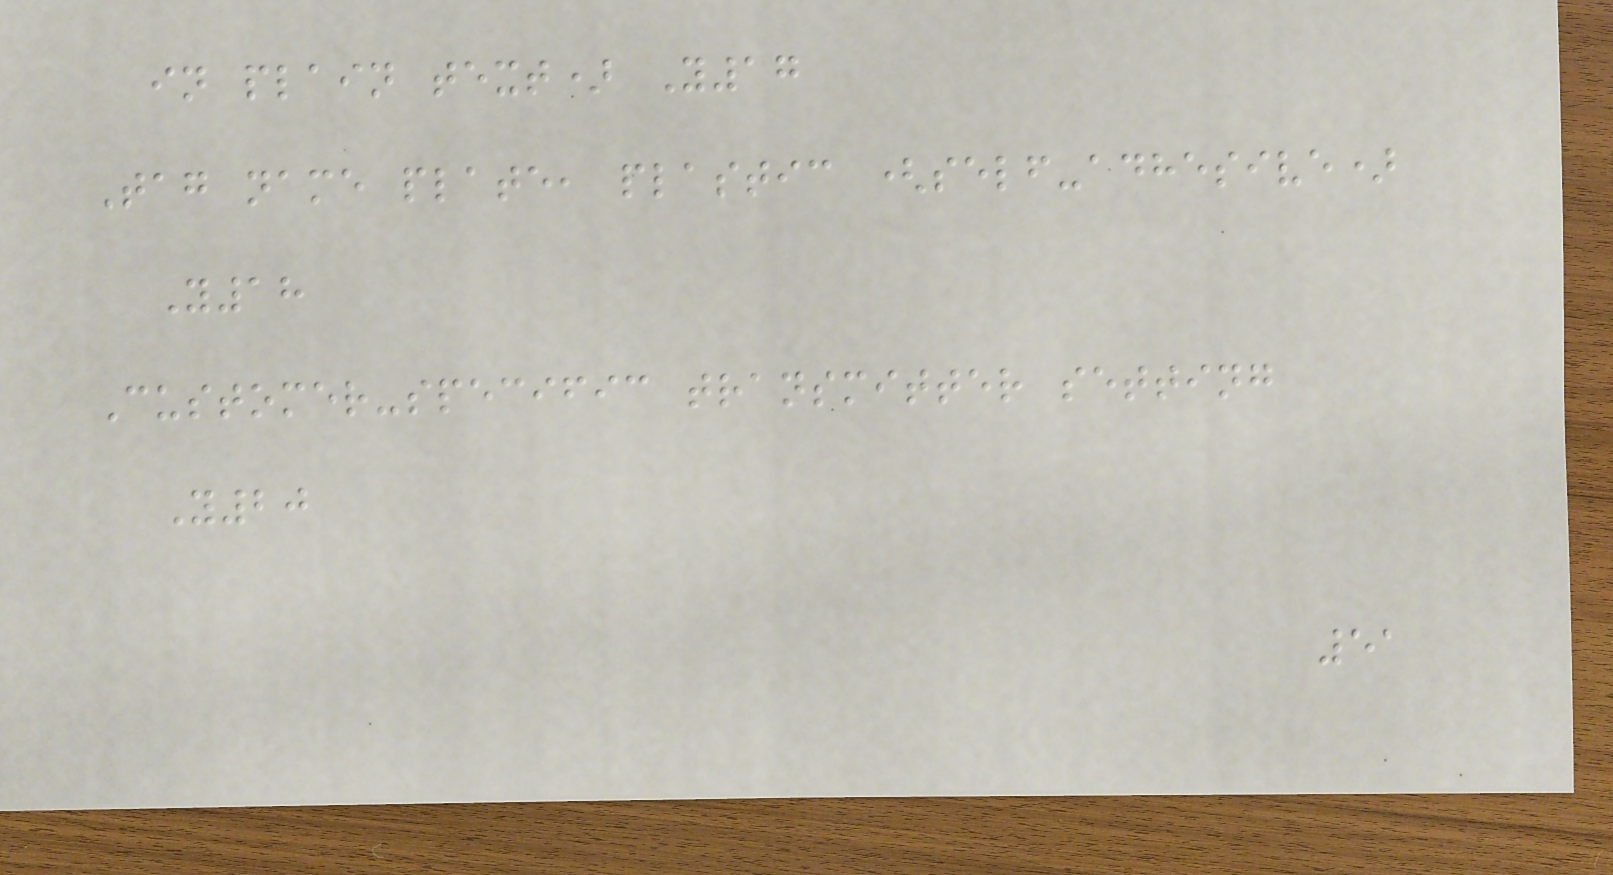in plain text) Y17
Tag name plate, plastic (self-adhesive)
Y18
Customer-specific transmitter setting
Y20
51
